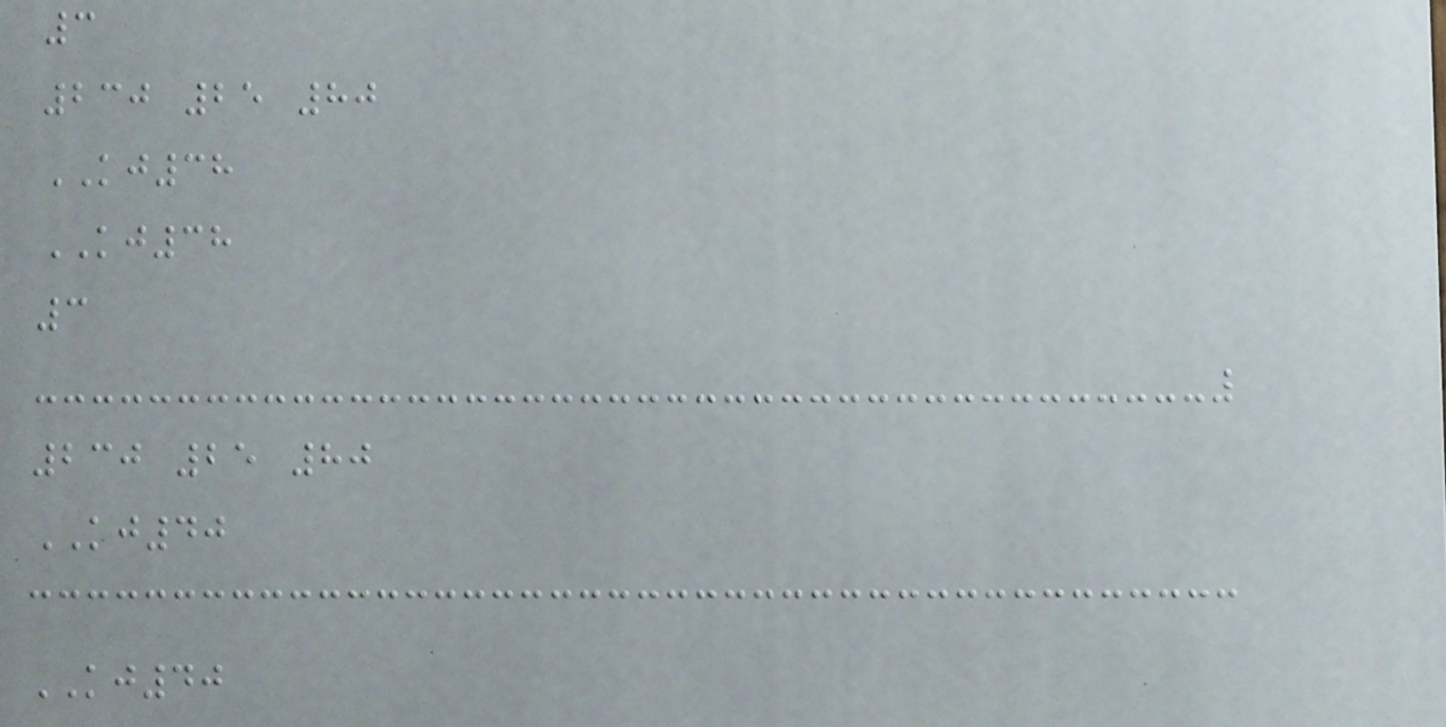3
230 25 80
KJ38
KJ38
3
230 25 80
KJ40
KJ40
